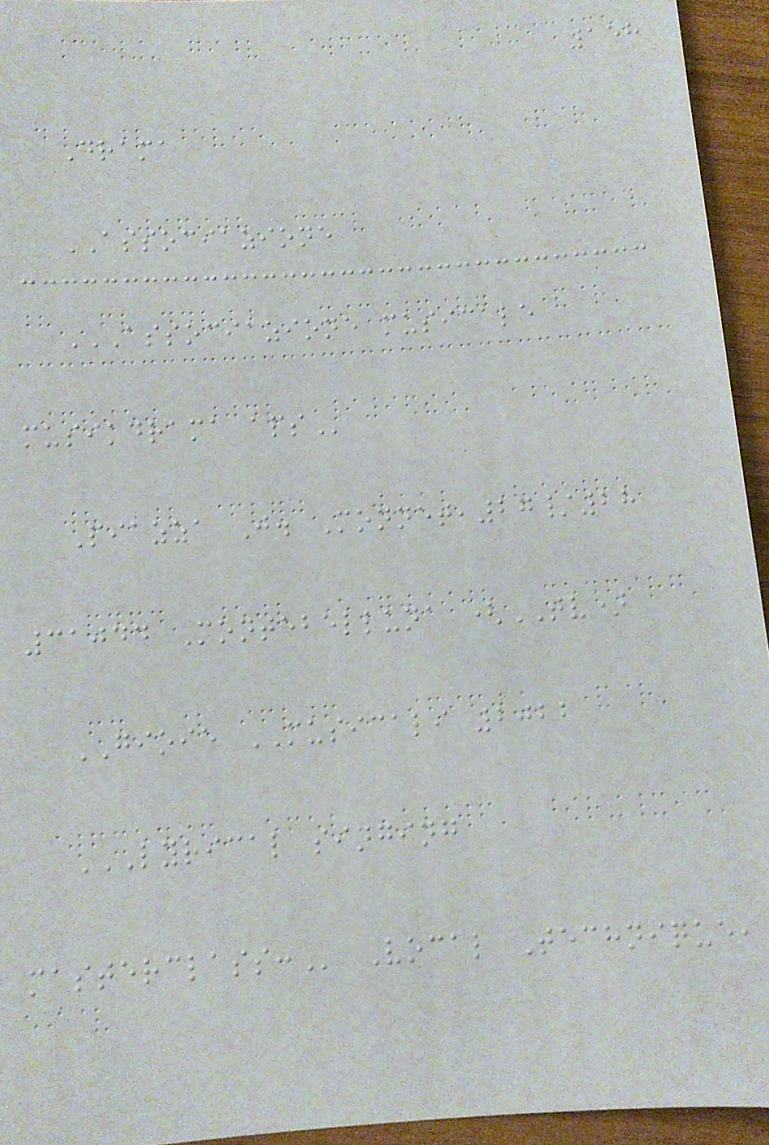158
Drama
ASSOCIAZIONE
ASSOCIAZIONE MUSICALE
MUSIKDRAMA APS
Piazza J. Monnet,27/28
31044 Montebelluna (TV)
GIOIE MUSICALI 2022
LYRICAL SINGING
MASTERCLASS: Vocal Technique,
